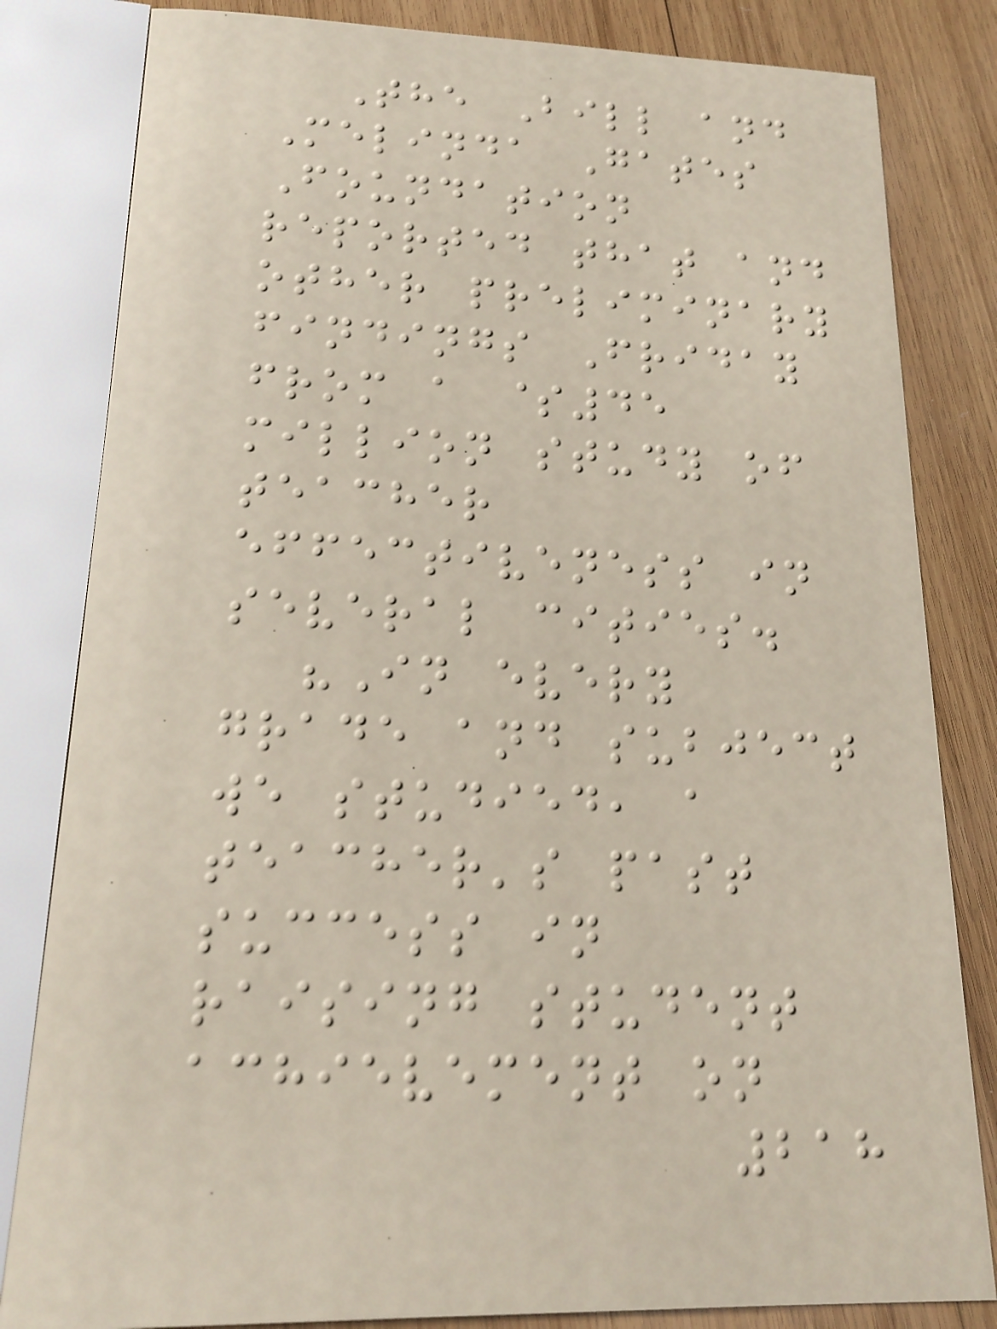The Bill and
Melinda Gates
Foundation
reported that and
other preliminary
findings Friday
from a $45
million study of
teacher
effectiveness in
several cities.
"In every
grade and subject
we studied, a
teacher's past
success in
raising student
achievement on
218
